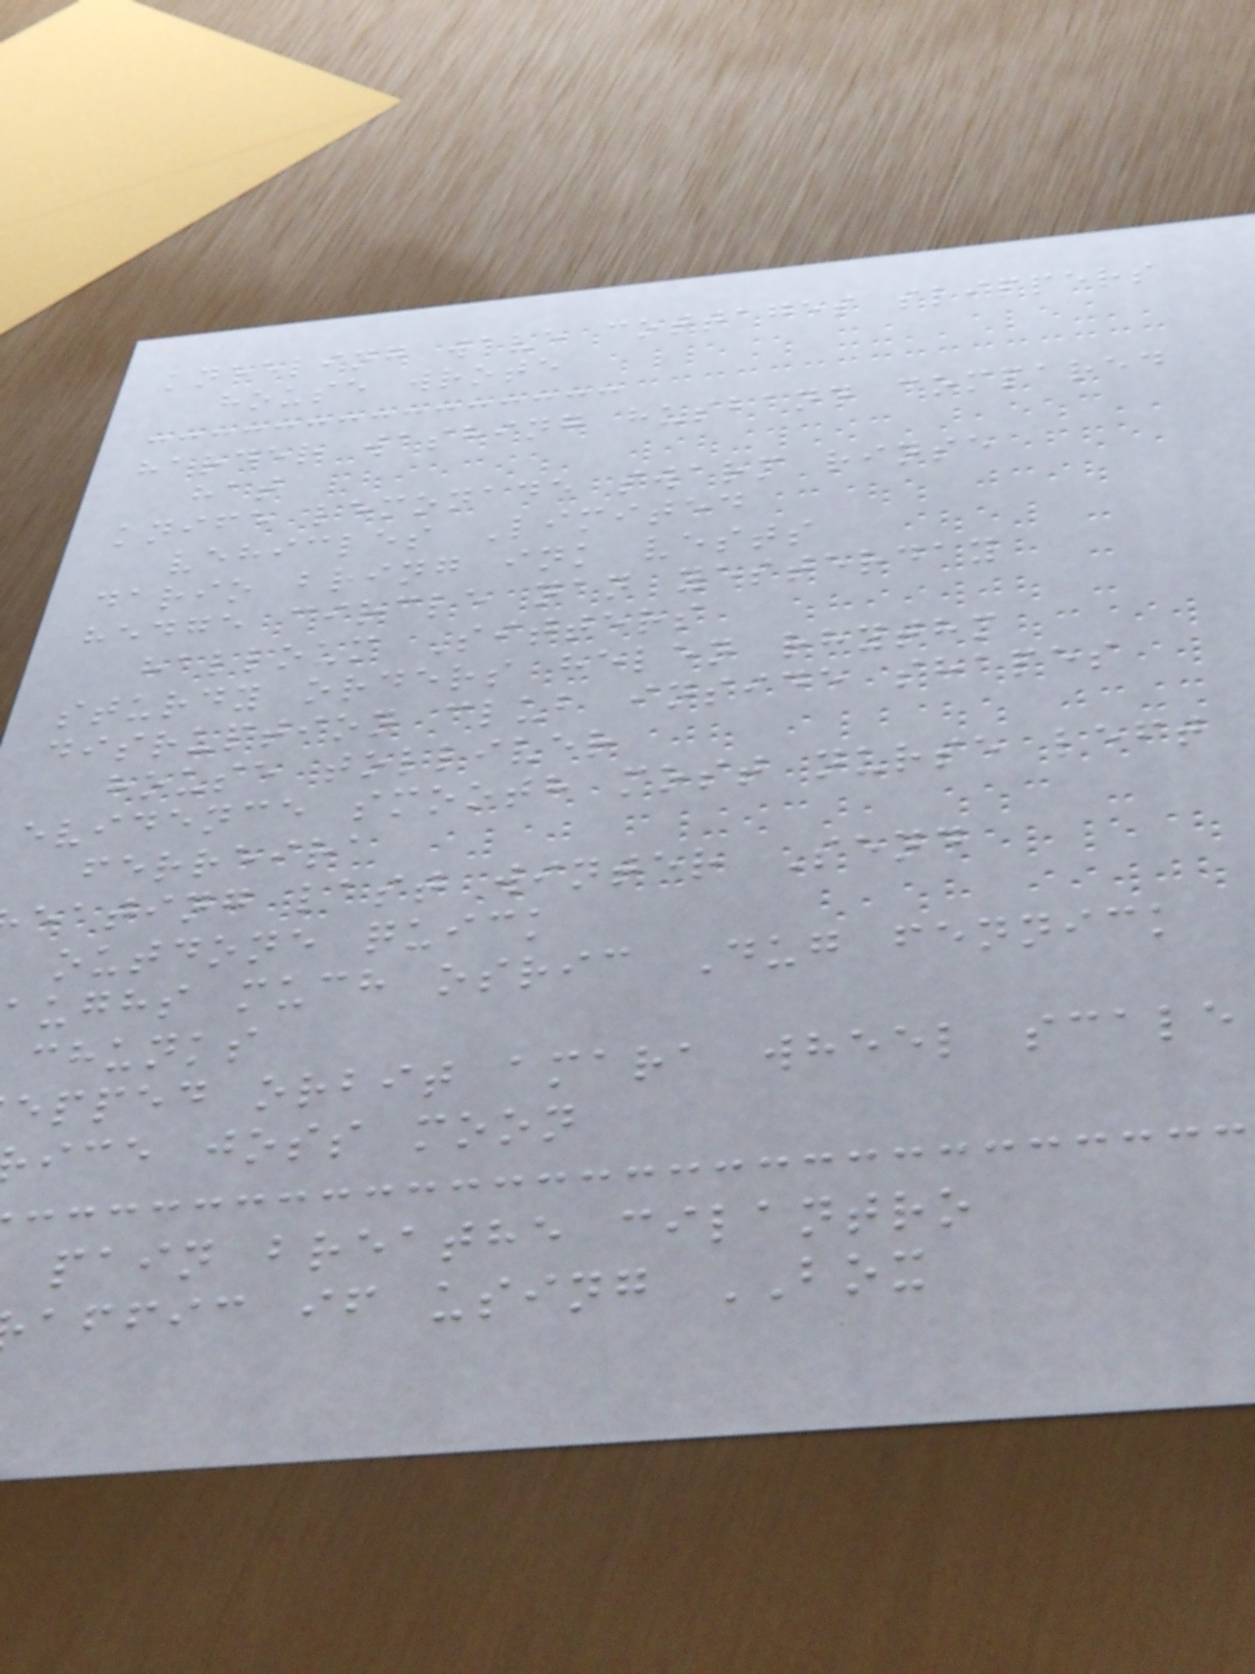kneeling wave cottages slippers
house wrote
harder washing husband compared
hat
knife lemonade swarm rinse
vehicles Limited
dario bring ink vests
hedge circle nan yesterday
halloum Sitters
sturdy orders helen rhythm
disruption club inside shapes
house tolliver
evidence smooth most nurse left
ferreira
eating last winter Send
outdone quick
ughs much osric Dug fennick
chunks
epped orbit amara wheel scale
ice joss moon
pain breathe cilantro
affic if using BOX
